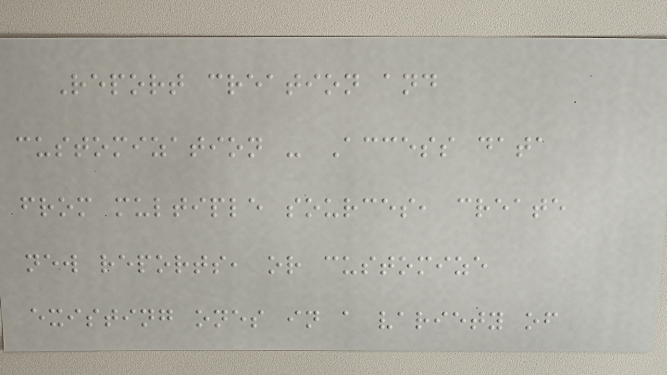Report creation and
customization - Access data
from multiple sources, create
new reports, or customize
existing ones in a variety of
